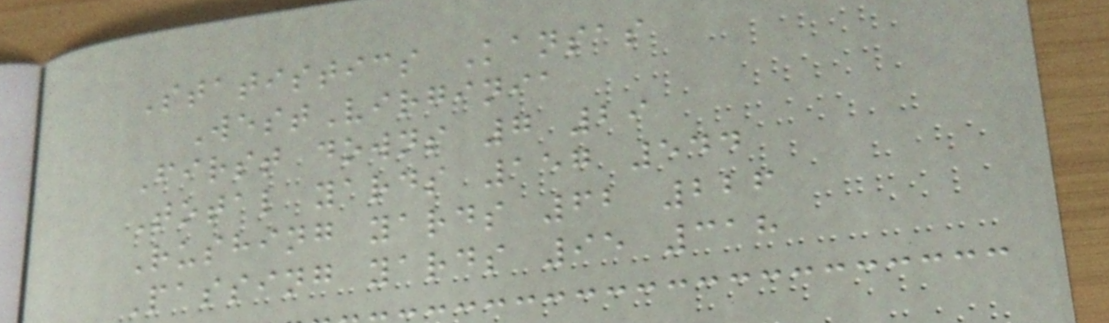Statistics Kansas
WestVirginia
First downs 7 29
Total yards 157 544
Rushing yards 62 226
Passing yards 95 318
